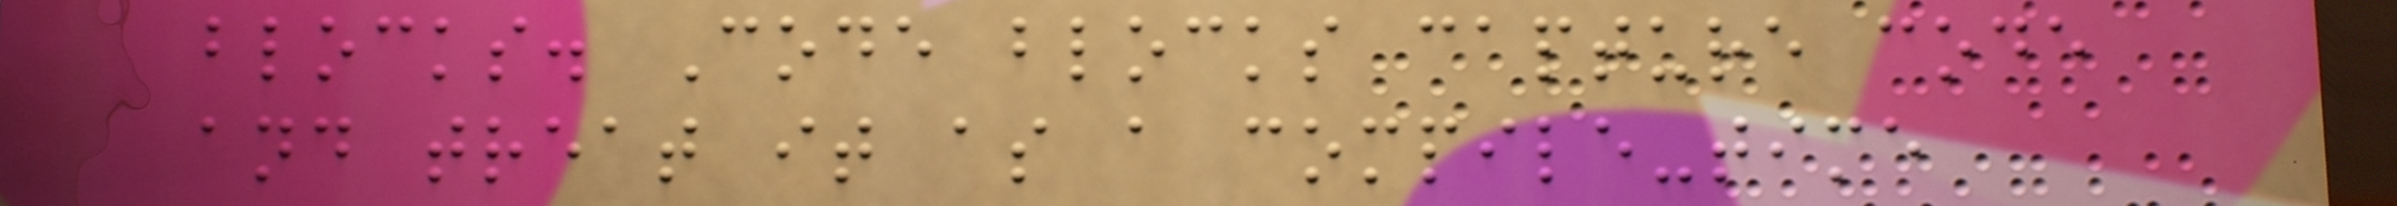blocks. Code blocks capture code
and treat it as a compile-time
